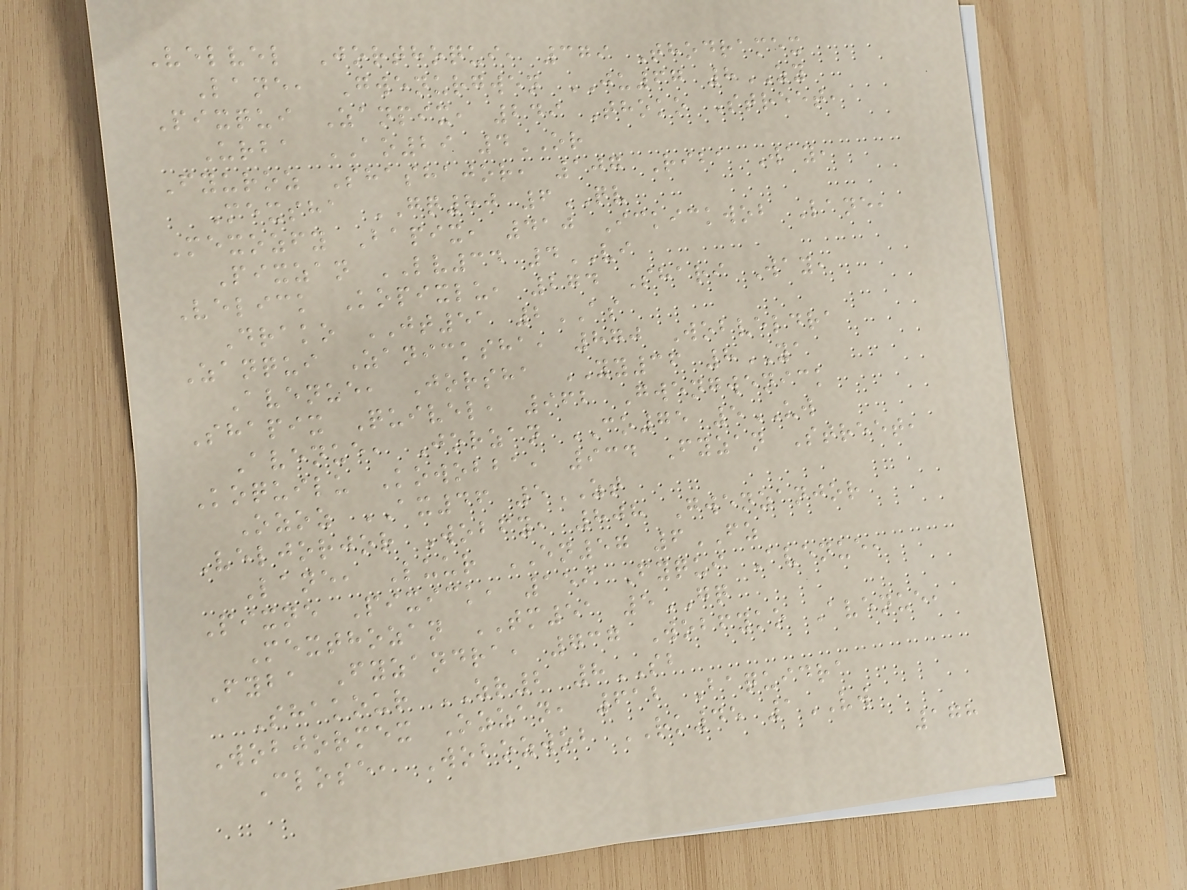Velvel Jorthoqui, 379 Thodramex
Lane, Gwenurgwen JU67 8ZY
Pixqui Zanpix, 249 Thoko Street,
Urba AO29 4OR
Fyuroz Shashajor, 107 Riba Way,
Mexsha GQ80 6QV
Mexozfy Bapix, 410 Ickickwob Lane,
Pixzan LV34 4VI
Velick Kopixlu, 274 Shari Way,
Drako JT51 2AS
Zanqui Zanicksha, 870 Wobveldra
Avenue, Jorsha YY36 8YA
Shapix Quivel, 962 Gwengwenick
Avenue, Jorzan CO75 5UW
Koquilu Kowobba, 934 Fyzan Street,
Ozoz AX46 5ZT
Veljorjor Wobfy, 808 Gwenzanjor
Lane, Luur EN57 6FZ
Pixne Pixick, 159 Fyqui Avenue,
Mexthozan TM51 5GQ
Fyba Fyzandra, 737 Wobfyko Avenue,
Shakour ZR2 8SB
Wobjormex Ozzan, 612 Baquidra
Close, Wobozwob RK45 1VW
178
